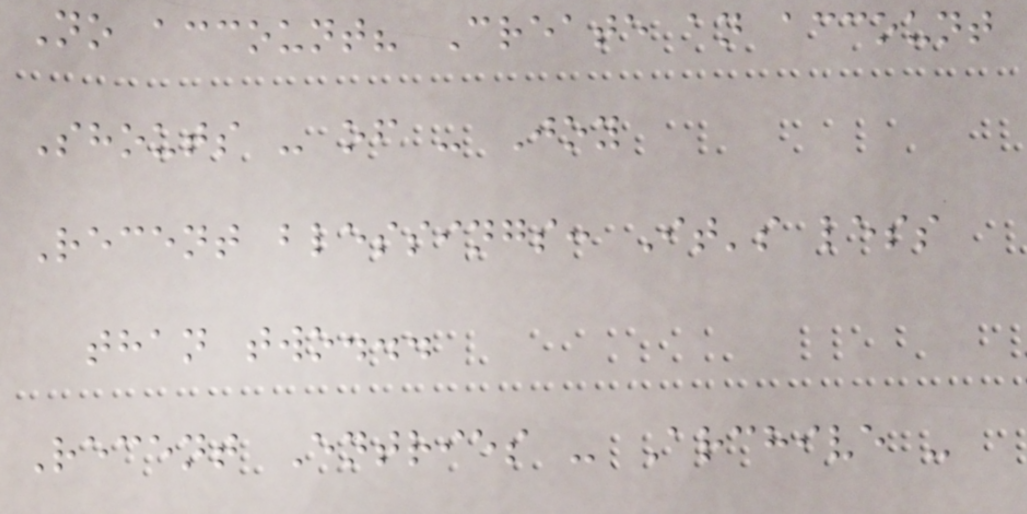No account? Create an account
Shouts - of - Joy
Recent blessings: It's less
than two...
Recent Entries - Archive -
